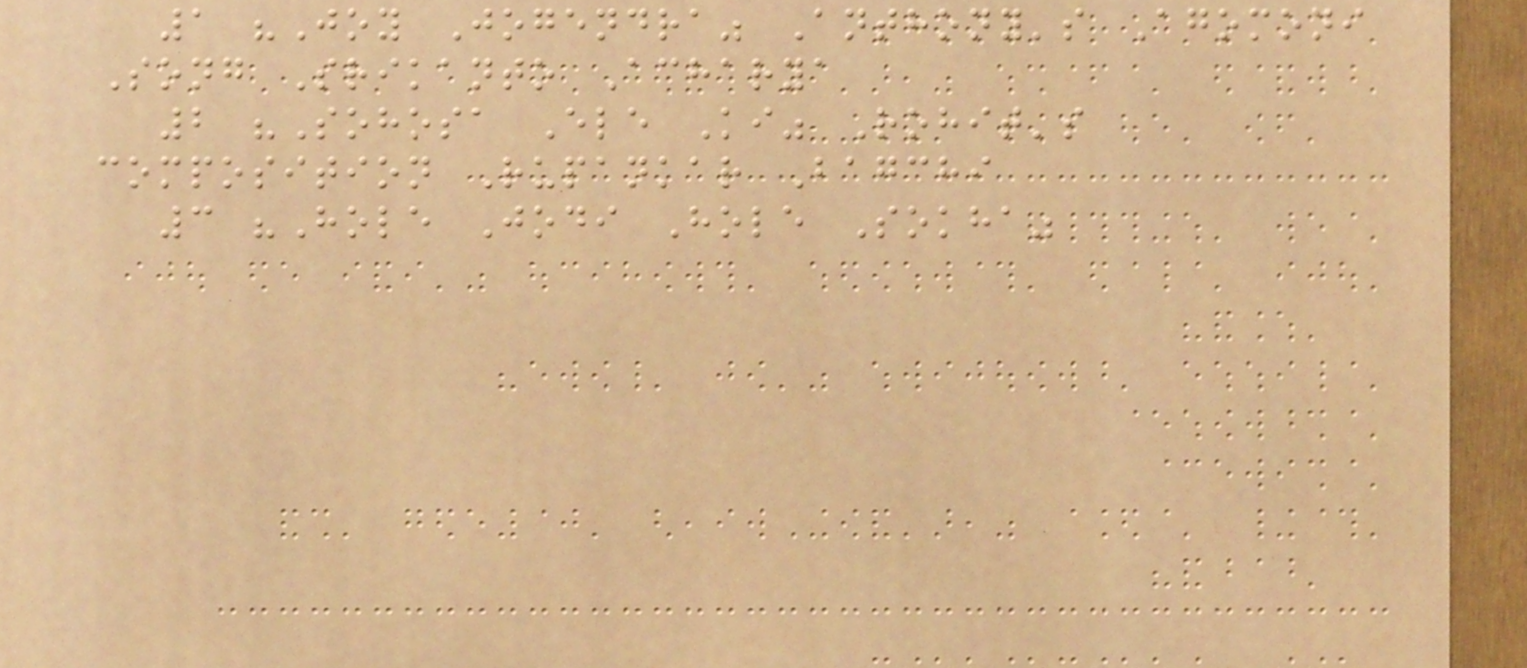1 "Joy Jogendra" Anthony's Agomoni
Song Srikanto Acharya
2 "Sohosa Ele Ki" Rohit's
composition Rupankar Bagchi
3 "Hole Jodi Hole Sokha"
